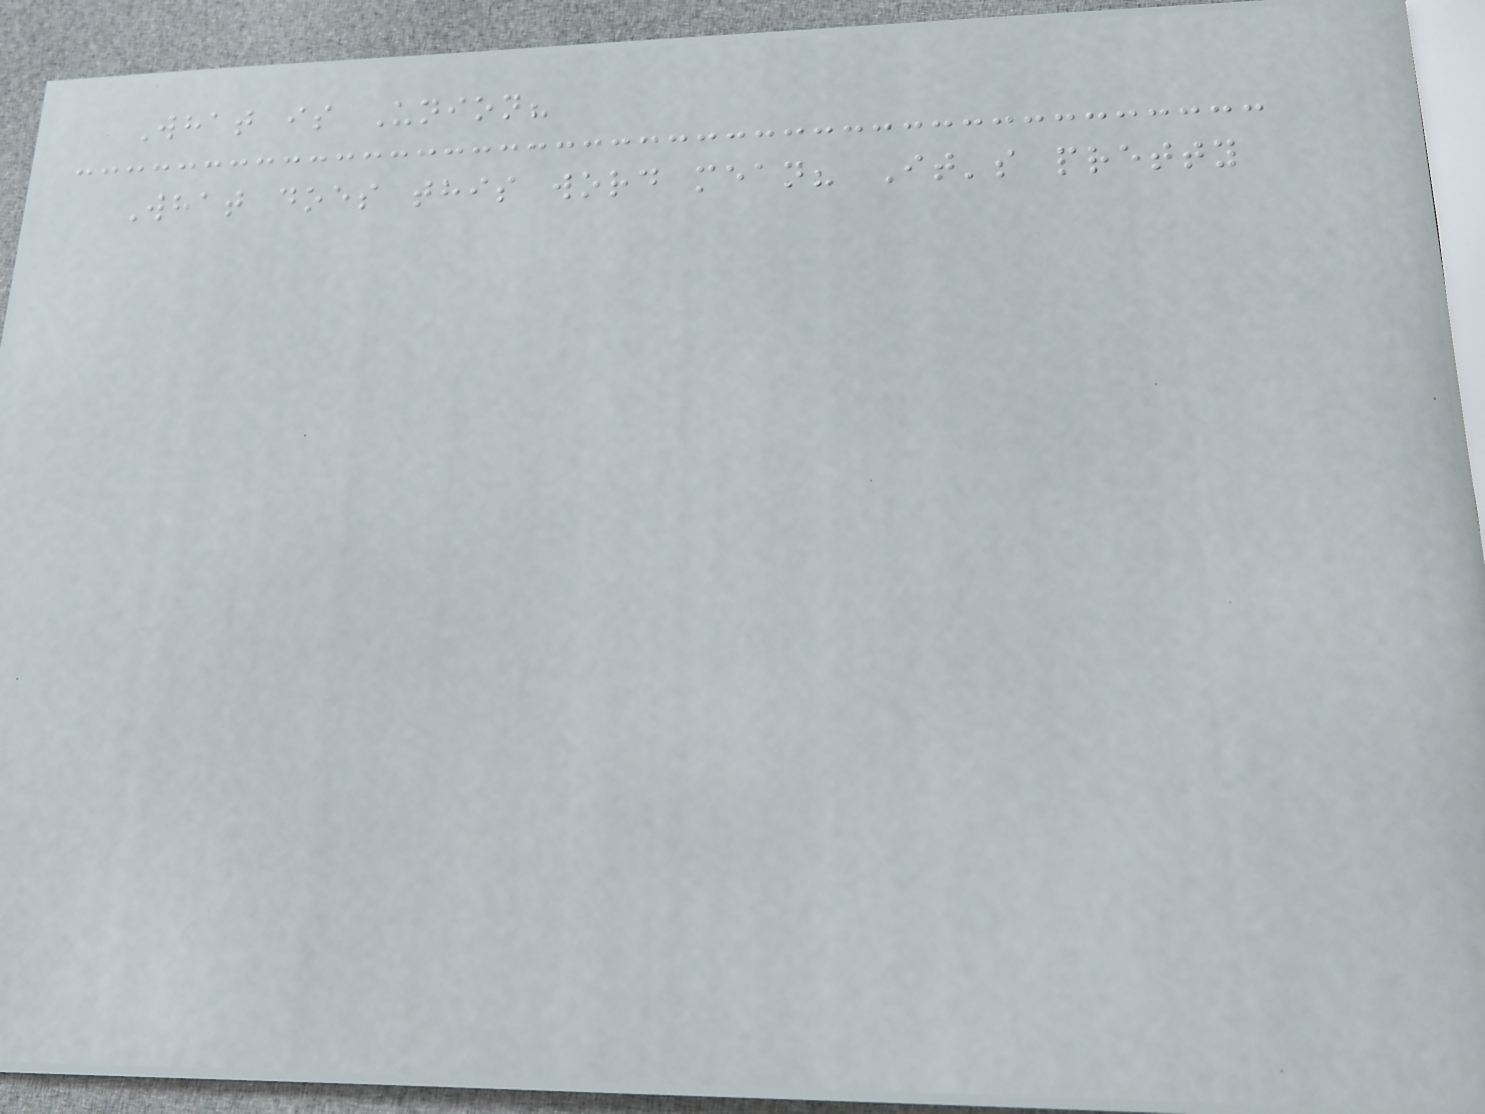What is Union?
What does this word mean? It's pretty
